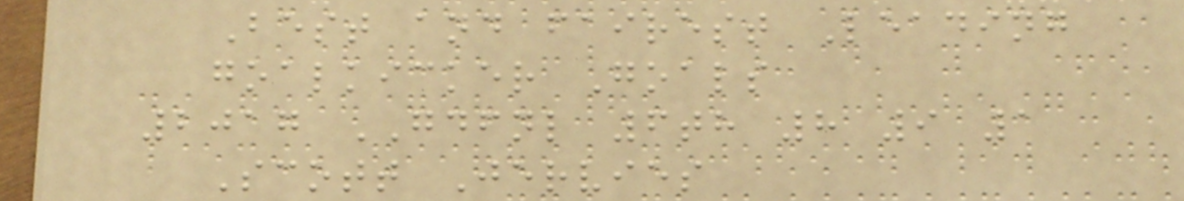Best and fairest Leading
goalkicker Goals
2017 GDFNL 6th 8 9 1
Scott Jervies
